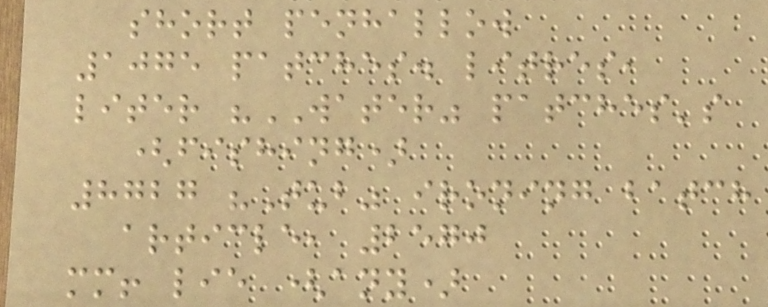short penhallow
1075 patches. litres,
liter "WATER" patches's
(fishing)
8727 "Tub" ironing batch
article, 2570
mm! lie (any)
